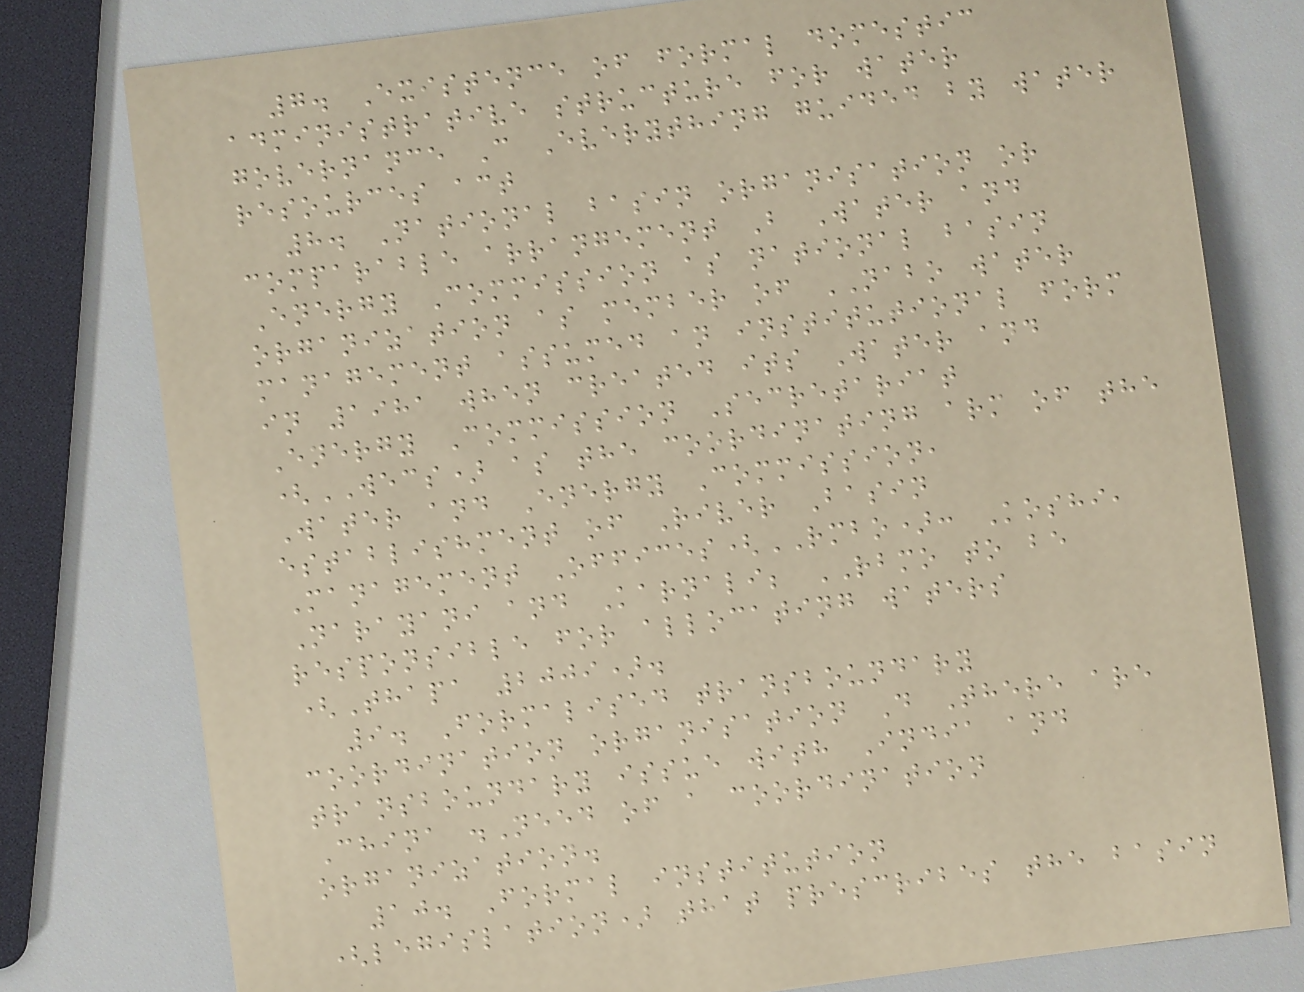7. Existence of formal domestic
administrative structure for water
governance C Everything guided by water
resources act
8. National basin organisation or
comparable arrangement B Water and
Energy Commission as national basin
organization as member of NABO water
management assumed an institutional form
in 1981 when created its Water and
Energy Commission Secretariat
(WECS) as the coordinating arm of the
Water and Energy Commission,
establishment of River Basin
Management Offices(RMBO): Koshi,
Narayani and Karnali; RBMO to be
responsible for allocating waters
(Thapa 2009).
9. Formalised transboundary
coordination organisation D There are
transboundary issue with India and
China .Need of a coordination
organization.
10. Formal institution
(legislation) that prescribes the basin
